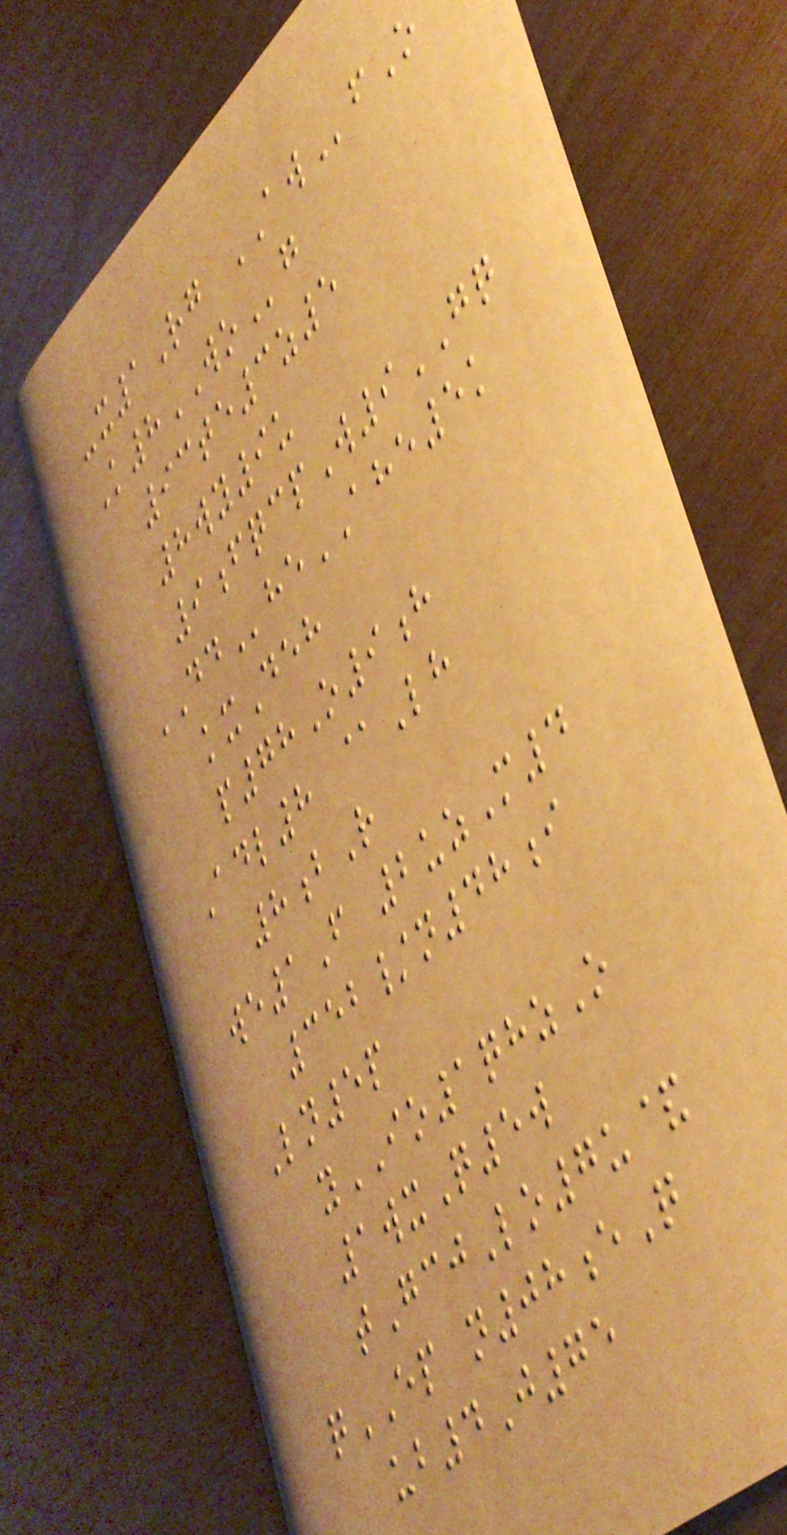-x1Rg AWfO
K8WOg
93te3z5
8wy9u
9fqcpW9GQ
DDheAHE5k
kxDeh
p78O9h
Adl8 @Lh
8bR
we1F 2uzM4
352/n48i
Ln5p
yIO1qhzO
1wxQ5w
tGcjLo7u&
qEP n08eQ
ub4J75
